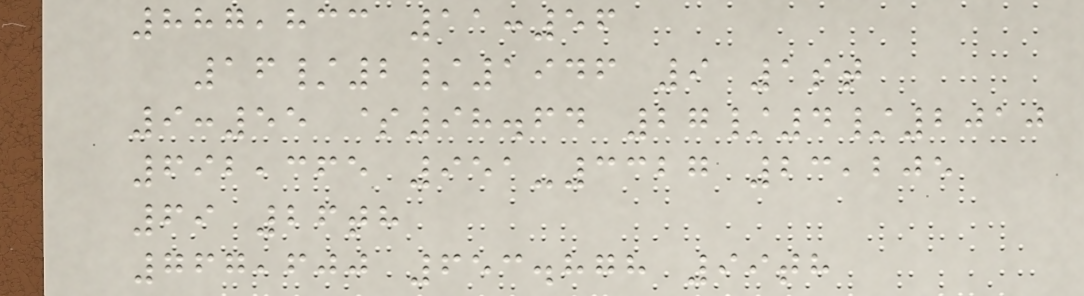887,833 11:56
16/2/1946 9 1st
9:55 $98.64 27/4/2010
692,365 951-3327 23,205
69 26th
767,600 653.878 99th
